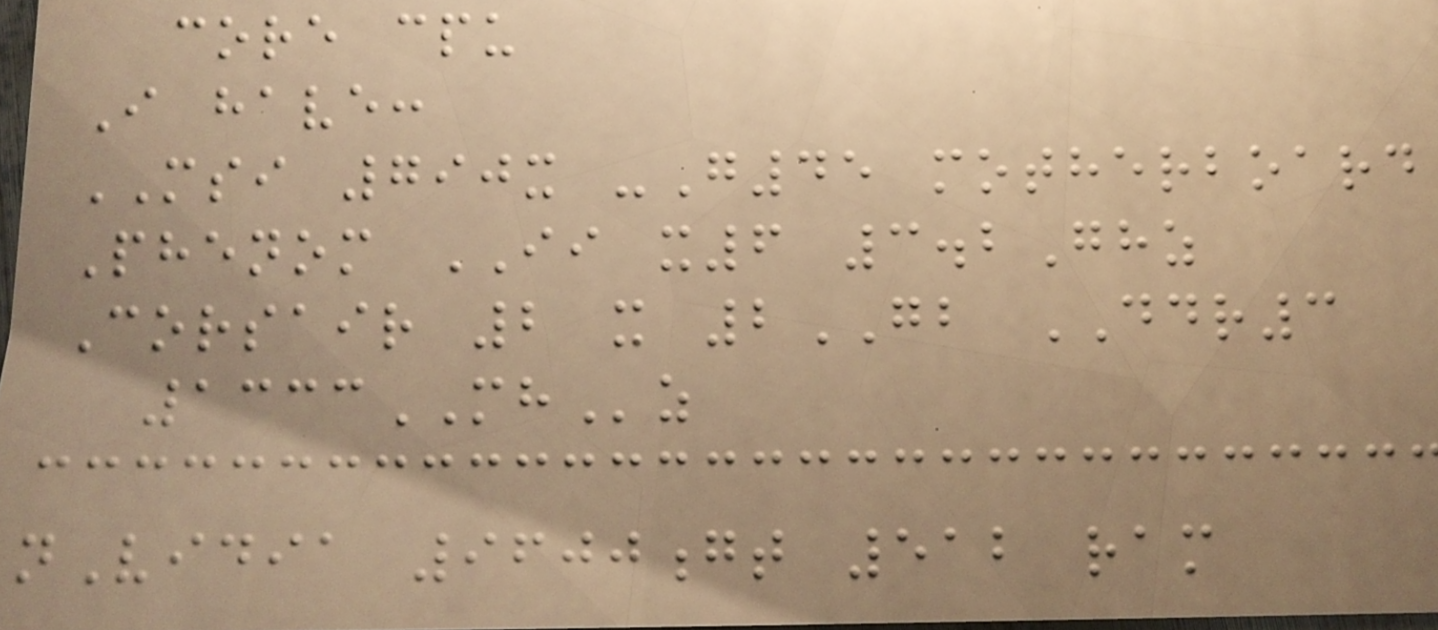core cpu
I have:
MSI 790x -G45 motherboard
Phenom II x6 3.2Ghz
Corsair 2 x 2GB DDR3
1333MHz
nVidia 9600gt 512 ram
